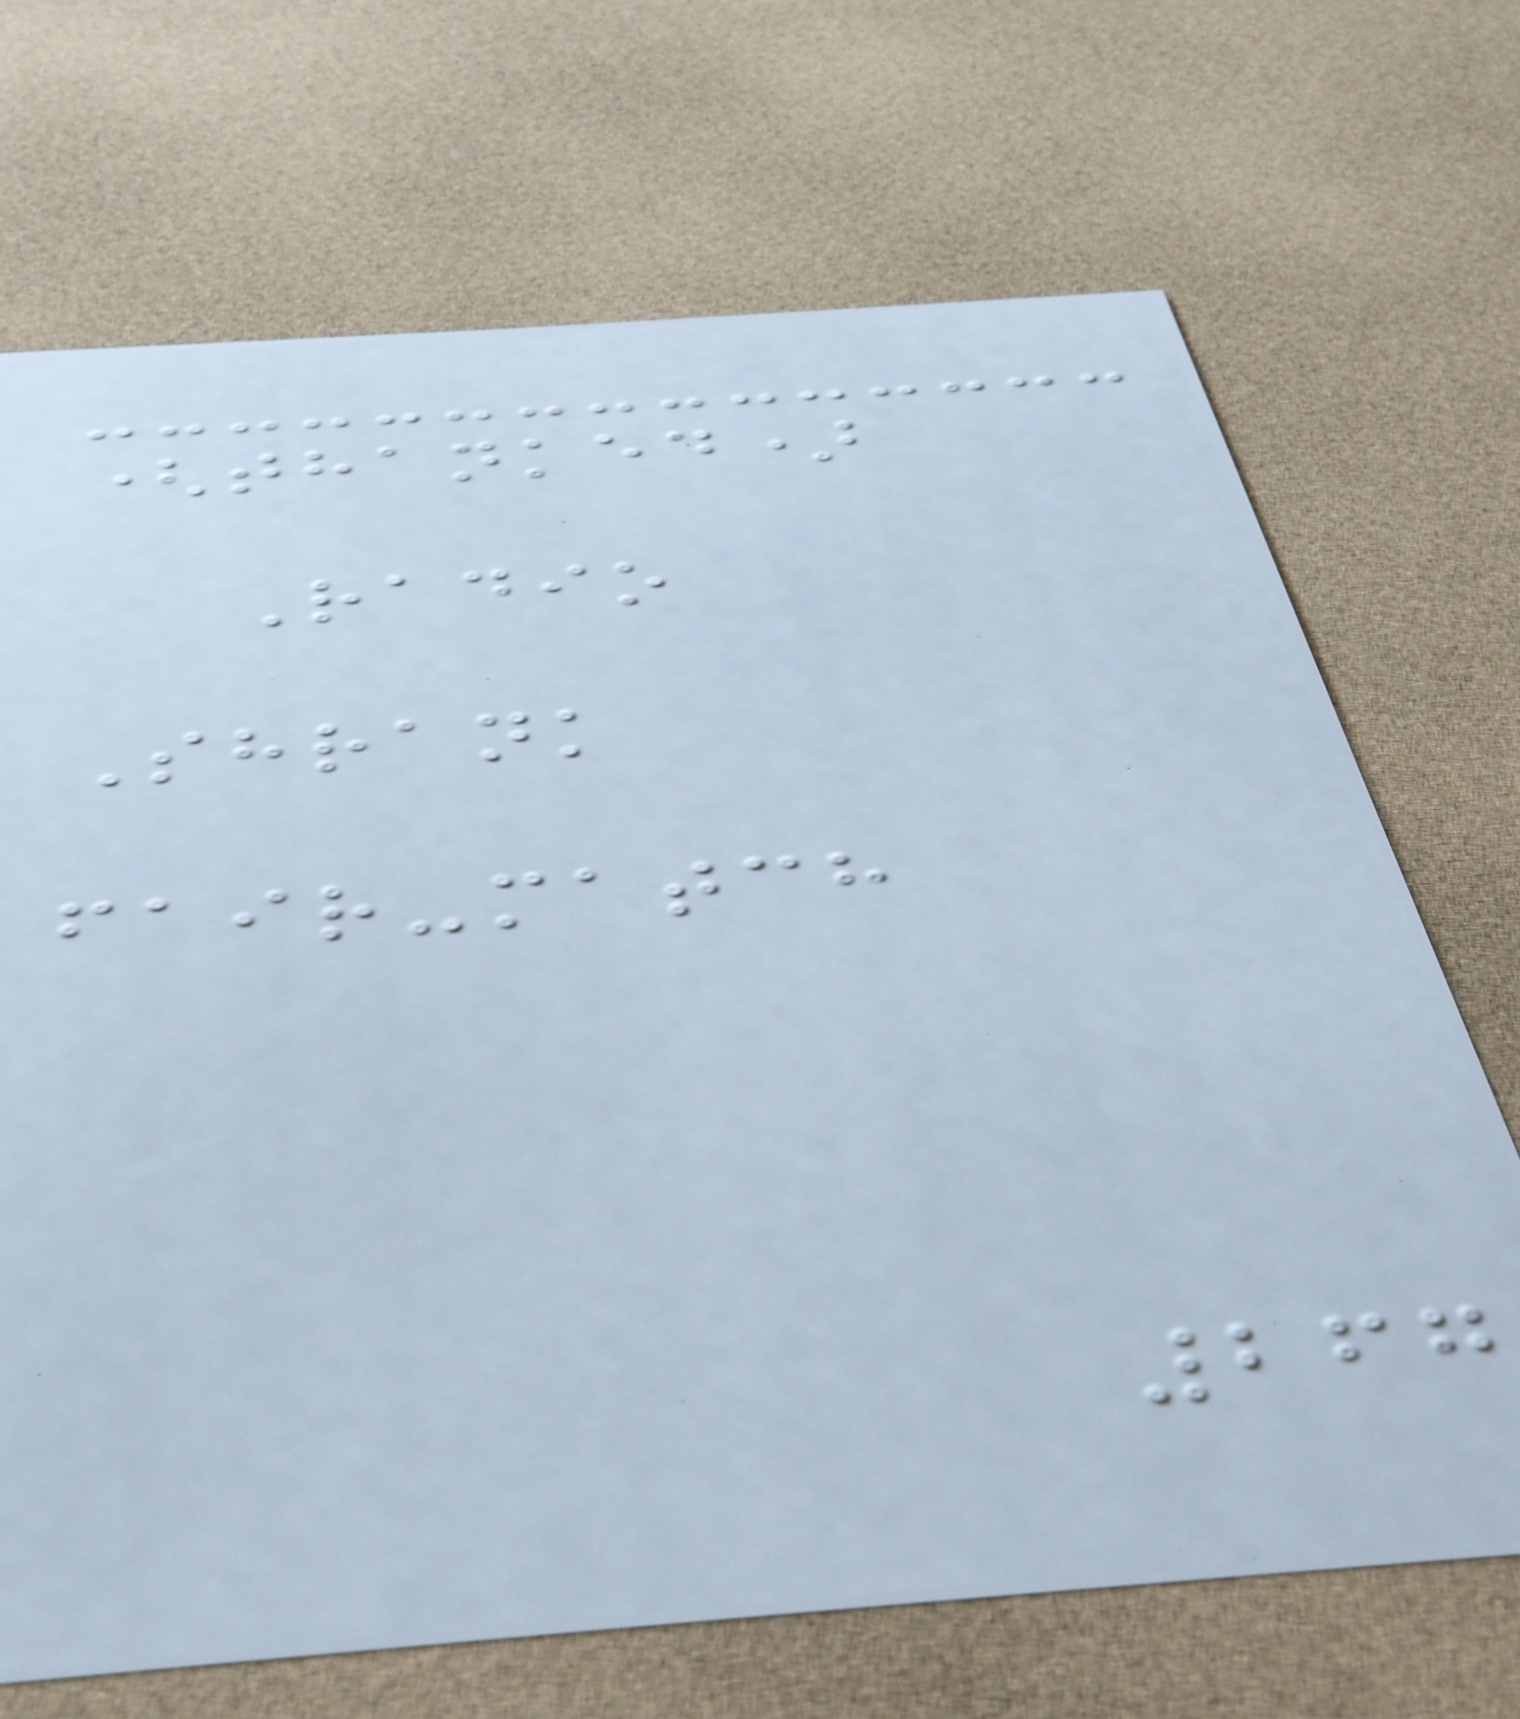(thanked)
Radio
Shrank
fair-match
267
